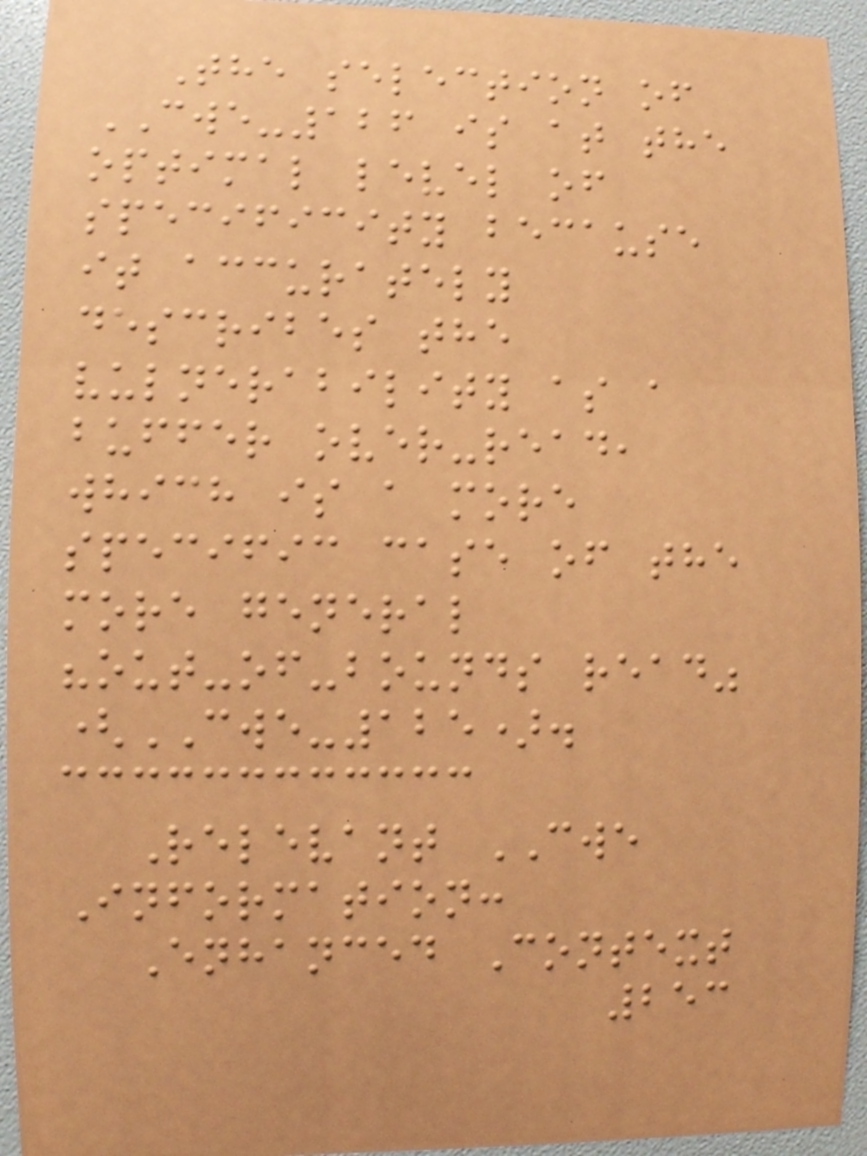The selection of
CWE-126 is at the
optimal level of
specificity because
it accurately
describes the
vulnerability as a
buffer over-read,
which is a more
specific case of the
more general
"out-of-bounds read"
(CWE-125).
Relevant CWE
Information:
Enhanced Context
253
